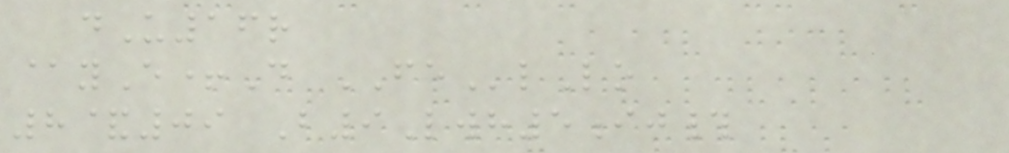dU16r
@yE+D FElLo
8&09 B9Lwh5ij#
